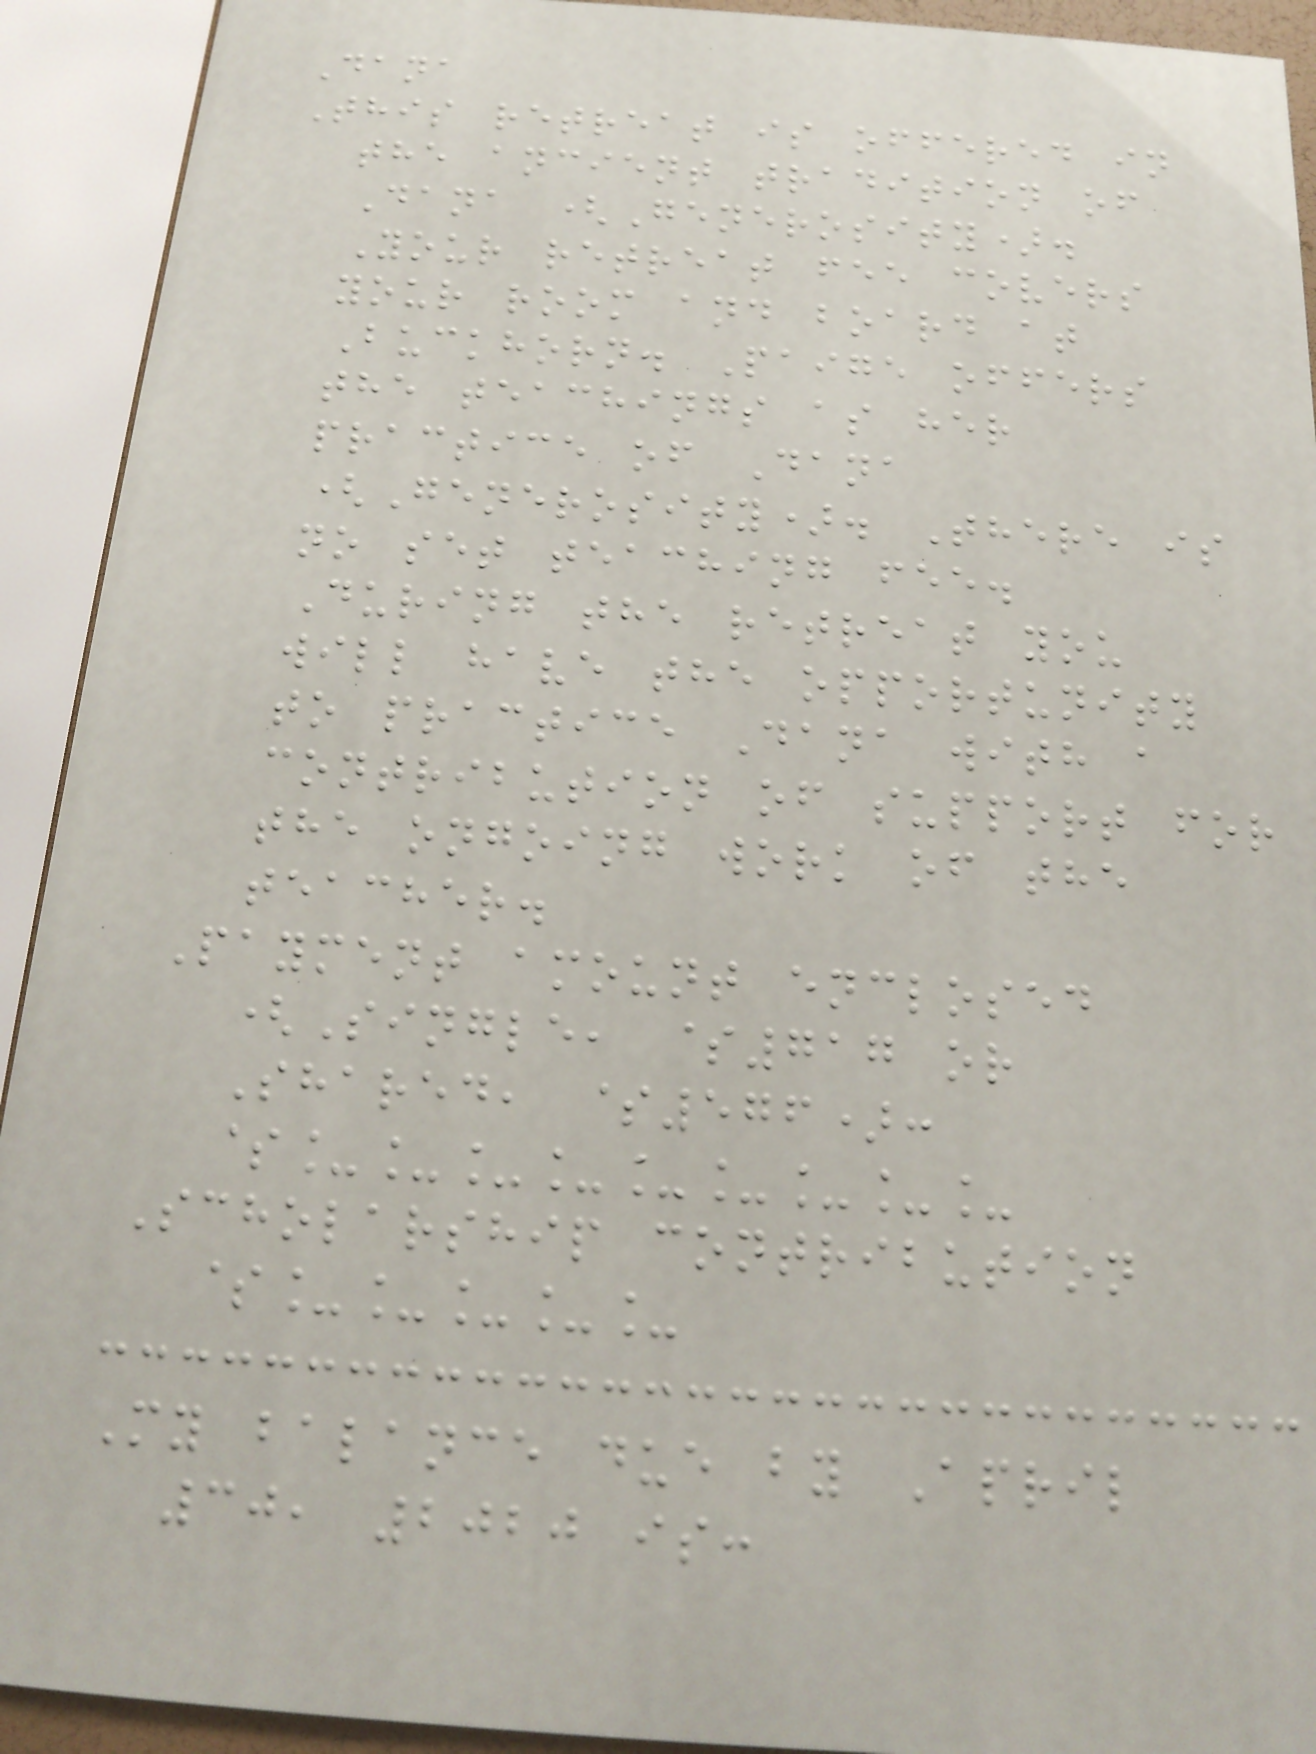Dana
This retreat is offered in
the ancient tradition of
Dana (Generosity).
Your retreat fee covers
your room and board at
Buckhorn. Paige offers
the teachings as her
practice of Dana
(Generosity). There is
no set teaching fee.
During the retreat you
will have the opportunity
to practice Dana with a
contribution of support for
the ongoing work of the
teacher.
Payment amount enclosed
(Single, $717 or
Shared, $576):
$_________
Scholarship contribution
$_____
My balance due by April
30, 2020 is:
